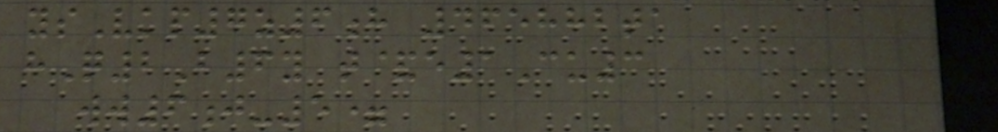ysVkp7z6h 465882ta
hQ2B6y t&e1Cu3
ww6j-5=
